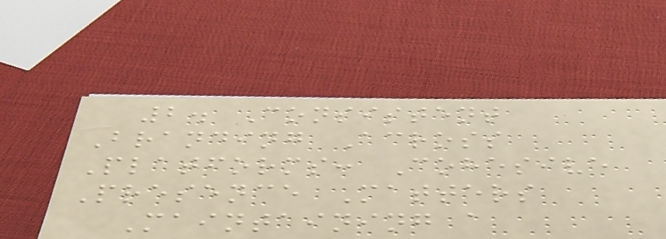2. Consistent
Branding Across
Platforms: Cohesive
Presence Matters
Maintaining a
